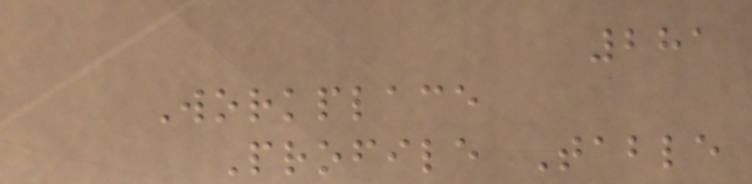281
Workplace
Profile Table
